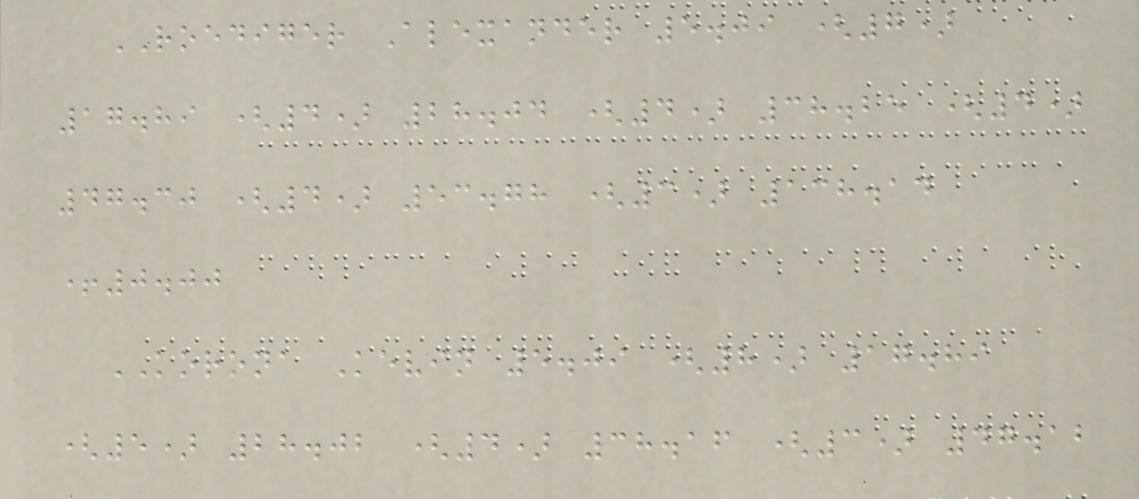ROEDIGER Alexander 5.09 (7)
17.89 (4) 28.04 (4) 38.25 (4)
47.30 (4) 53.78 (3) 138.14
+0.00
KORONA Kevin 5.09 (8) 17.89
(5) 28.02 (4) 38.16 (3) 47.12
